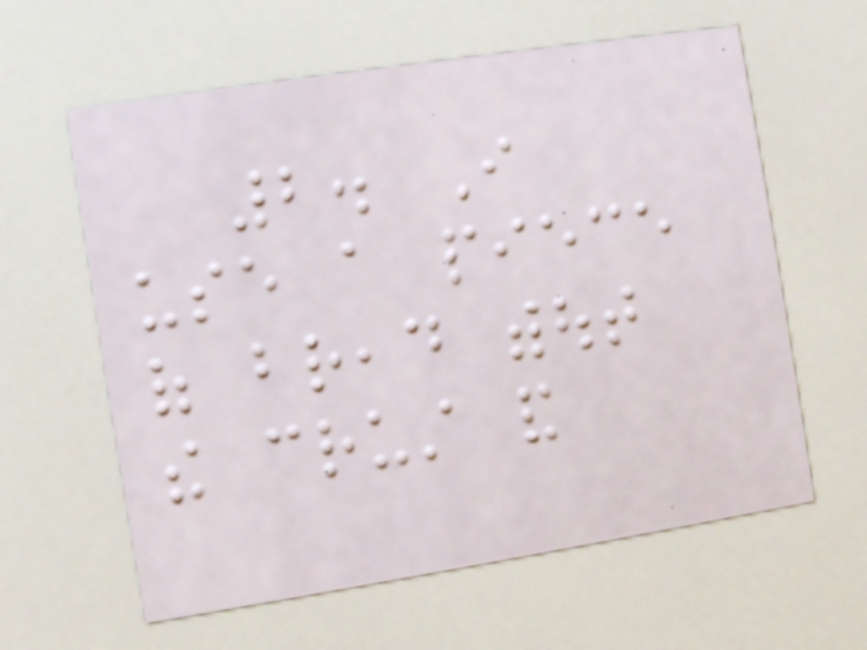2. I
use a piece
of bread without
the crust and
